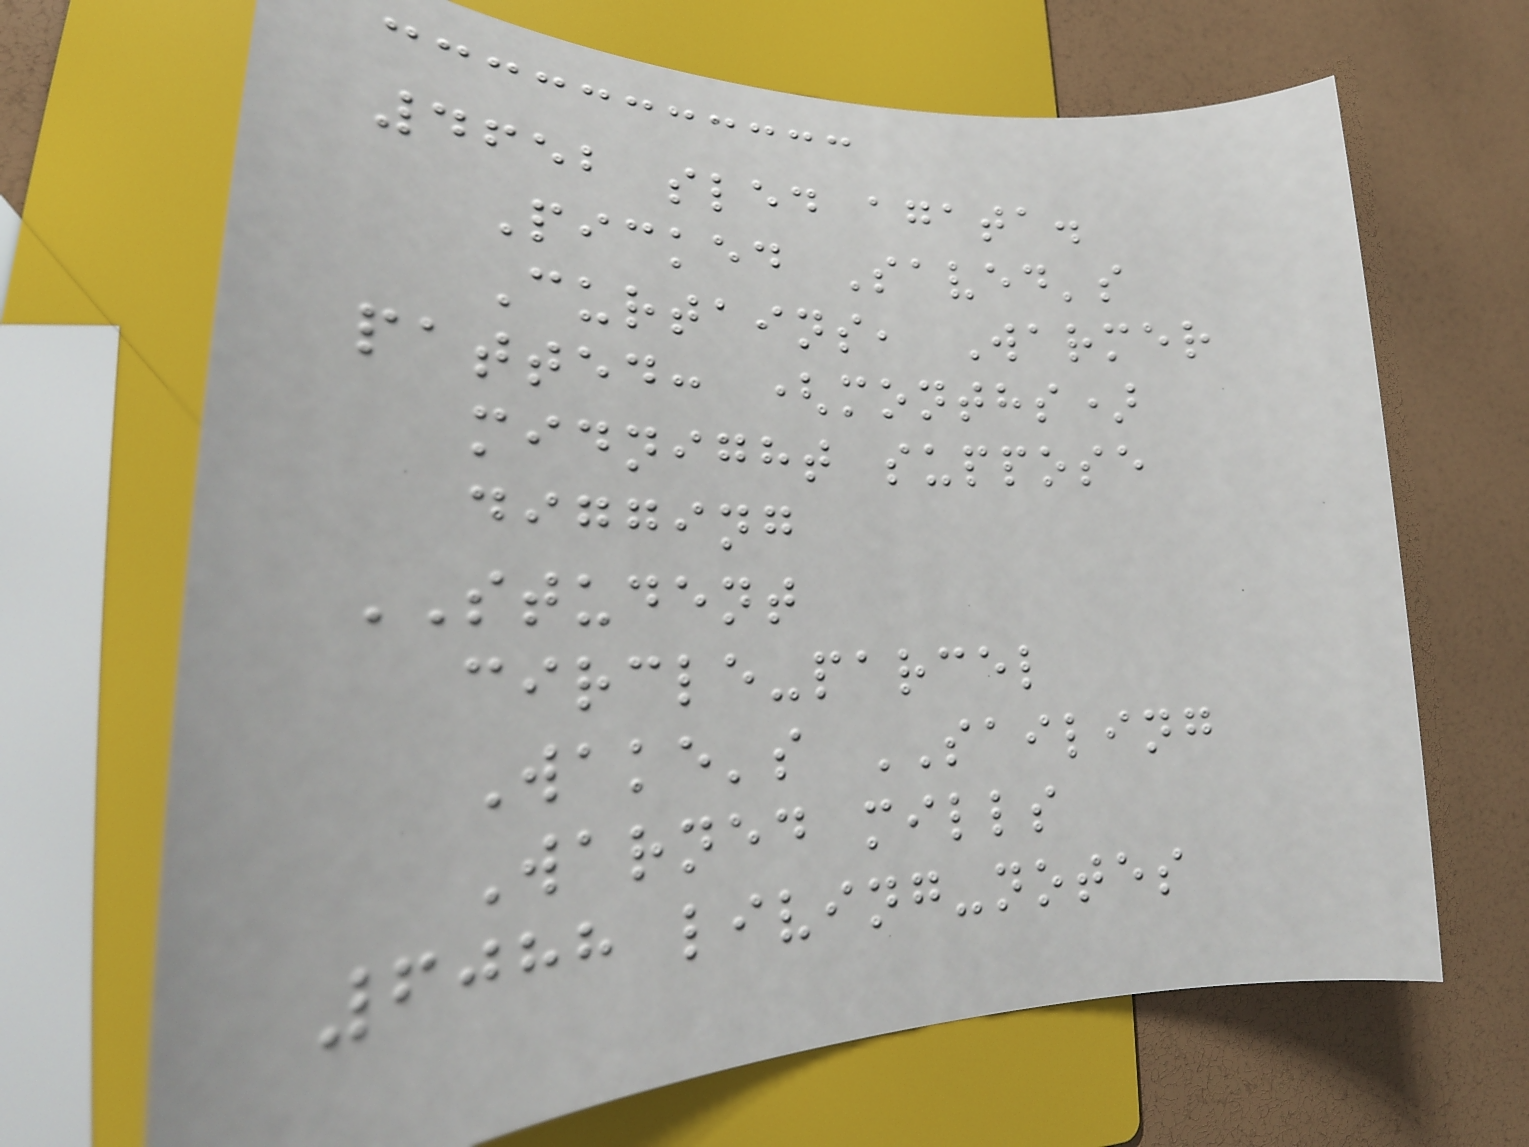4652 sled agata.
Picked Saved's
Curtains, Warmer
patted: (months)
midnight suppose
digging
STUDENT
circle-parcel
Wake's SAILING
Warned mills
6088 living-notes
